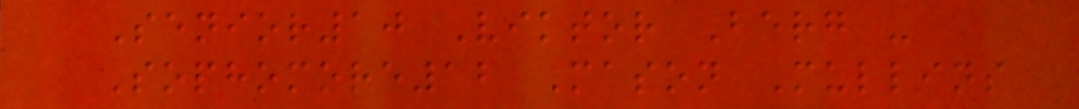Senior10 Viktor Berg -
Sophomore12 Mason Mullins
